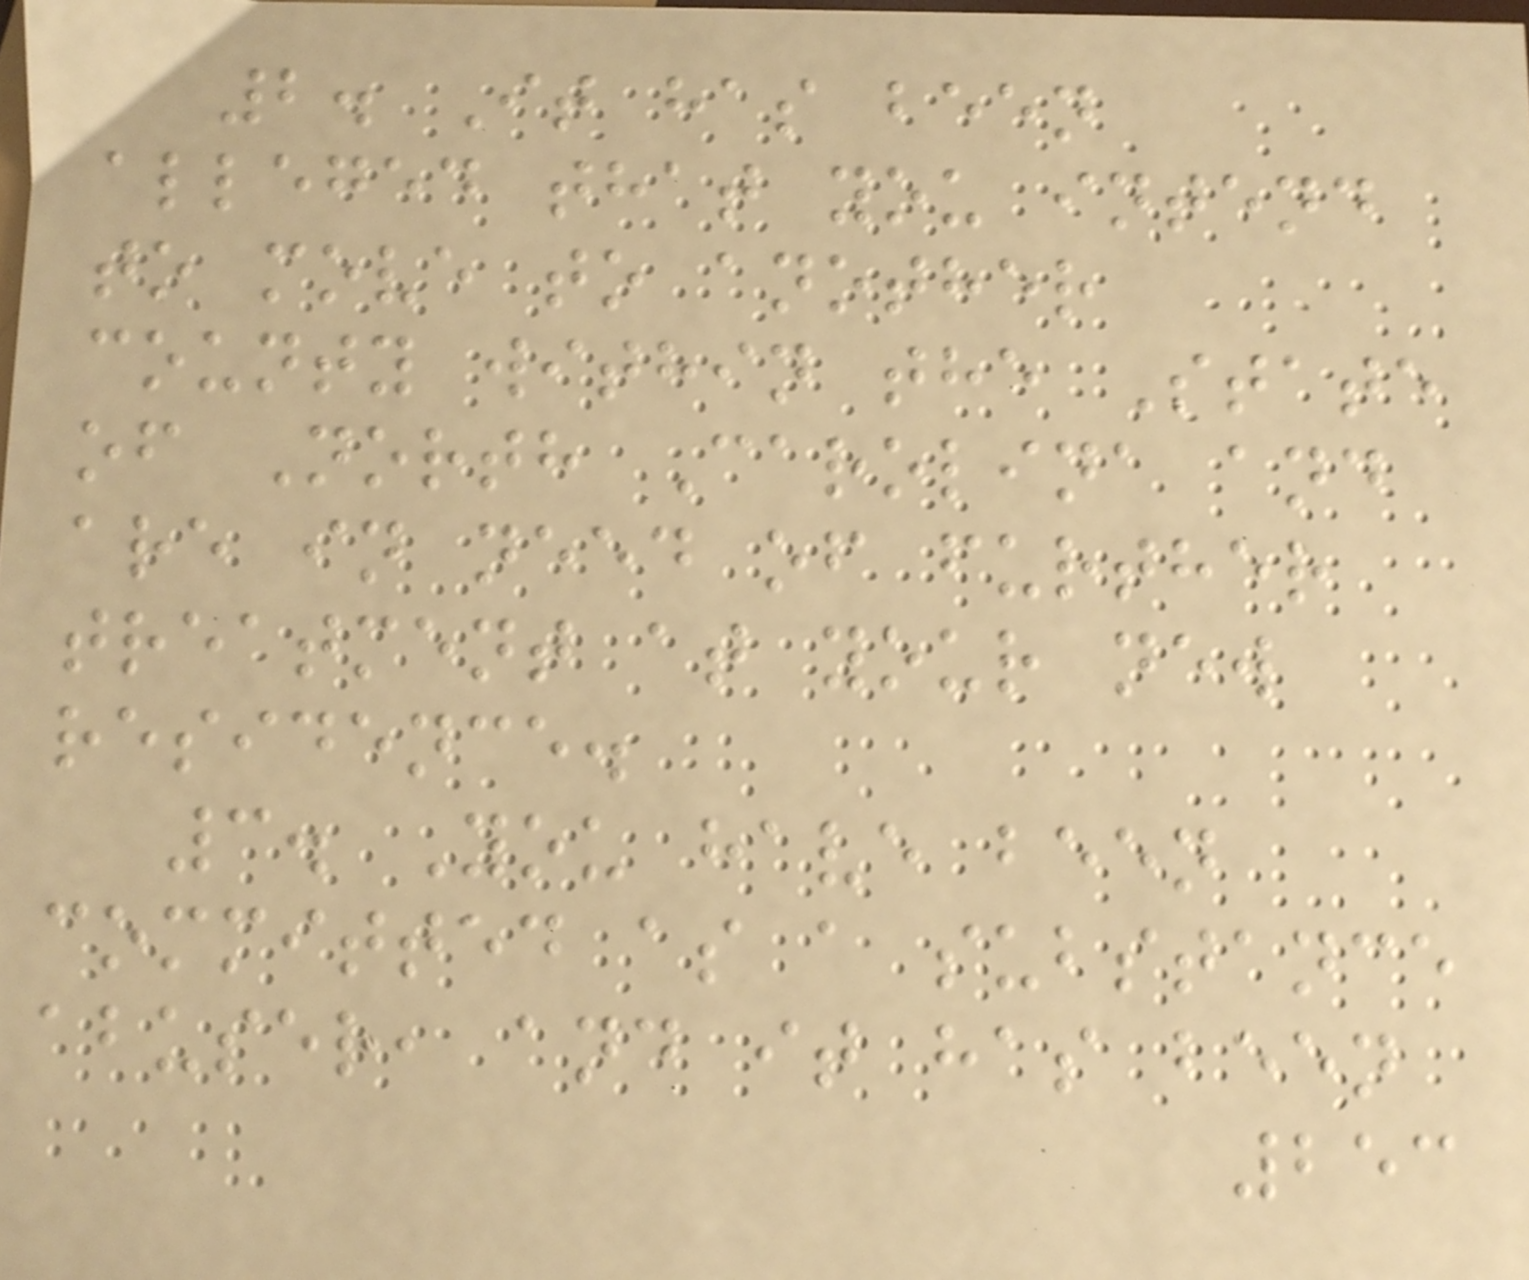2. It has been
alleged that you intend
to move to another
county within the State
of North Carolina and
are in need of further
treatment at your new
residence.
3. You have been
committed as a substance
abuser, and it has been
253
